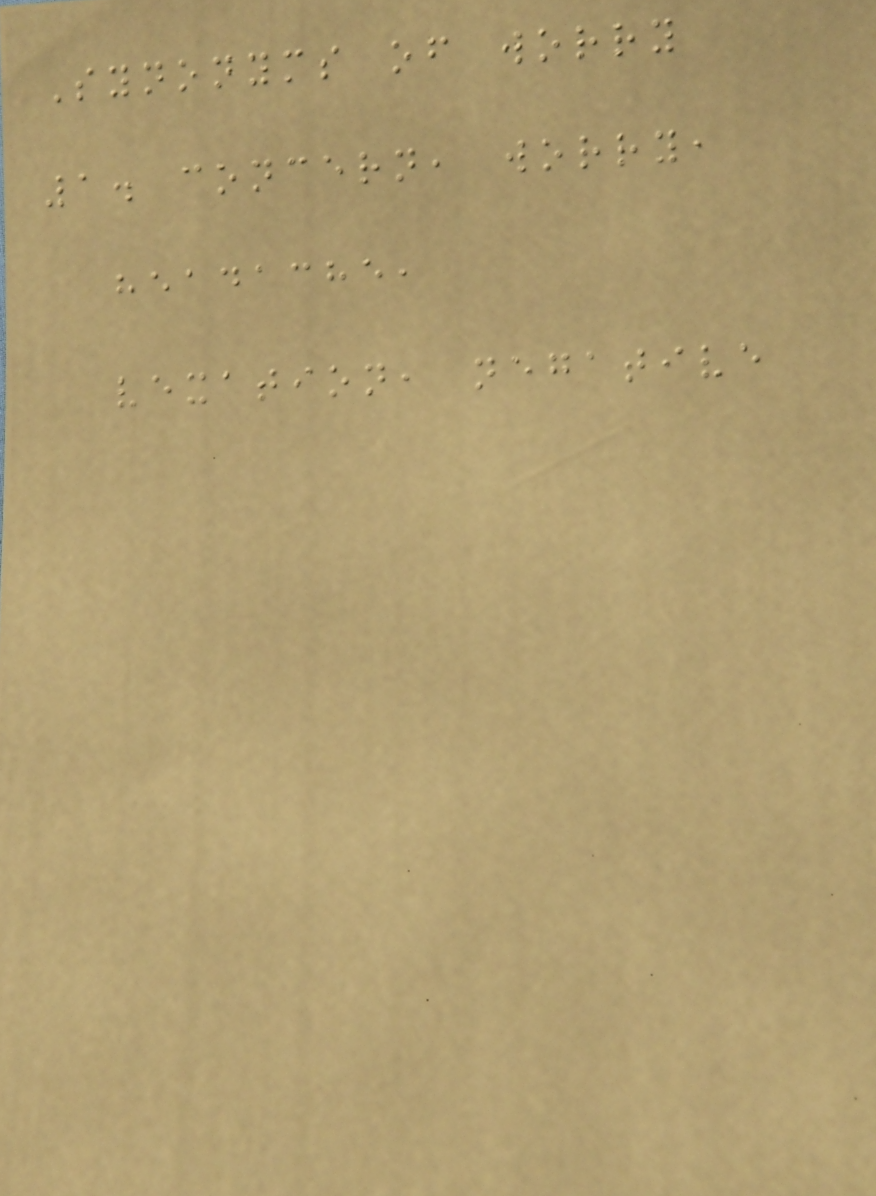Synonyms of worry
1. concern, worry,
headache,
vexation, negative
